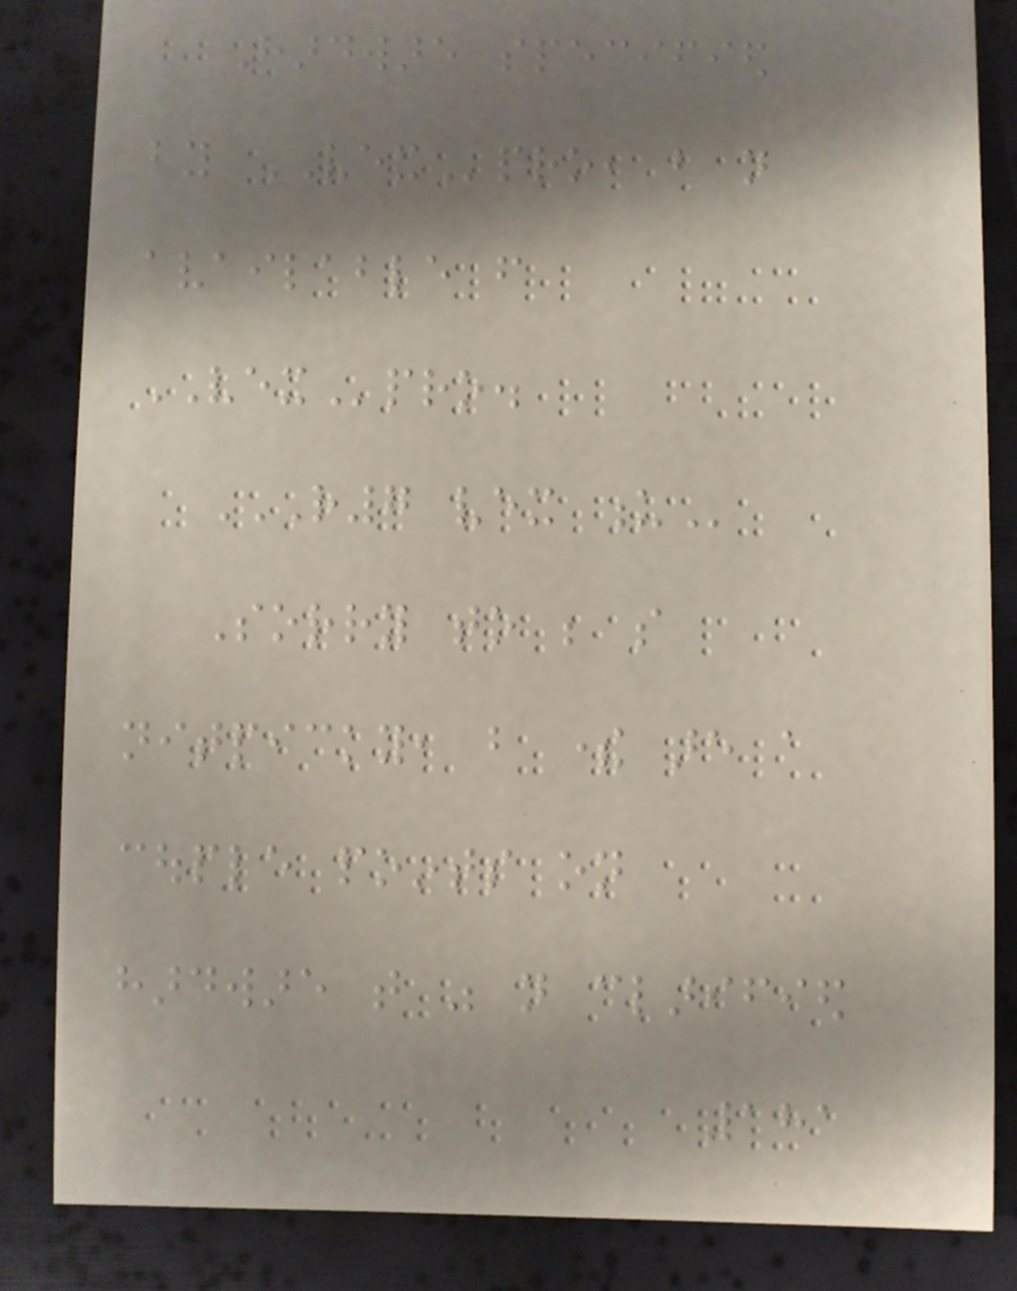Hardware specified
by VEXpro, but not
available from
VEXpro.
R7 VEX U
Sorry to be so
nitpicky, but there are a
couple points on
hardware that was not clarified
181
